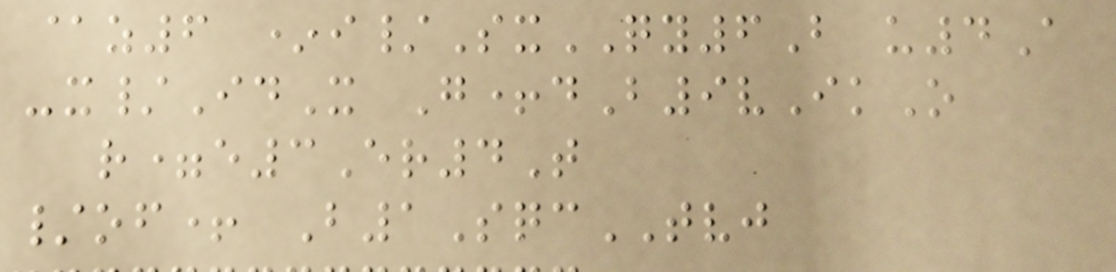@z6 *i/SxQY6B u4A
-x/IdX G+dB9vIkO
r=e3Er4T
/of+ B1SqcTVJ
